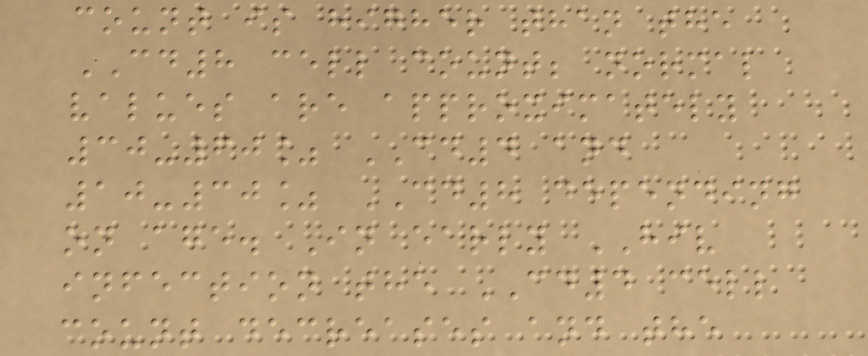count is higher than the
CD8 cell count; normal
values are approximately
30-60% CD4 and
10-30% CD8 depending
on age. In early HIV
infection the CD4 cell
count decreases and the
